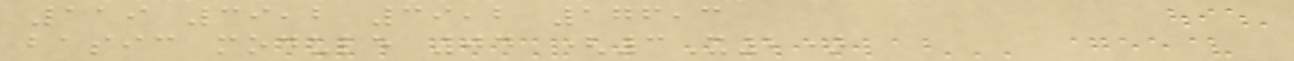119 39,2 39,2 176,3
basic module 04 (3X2)
